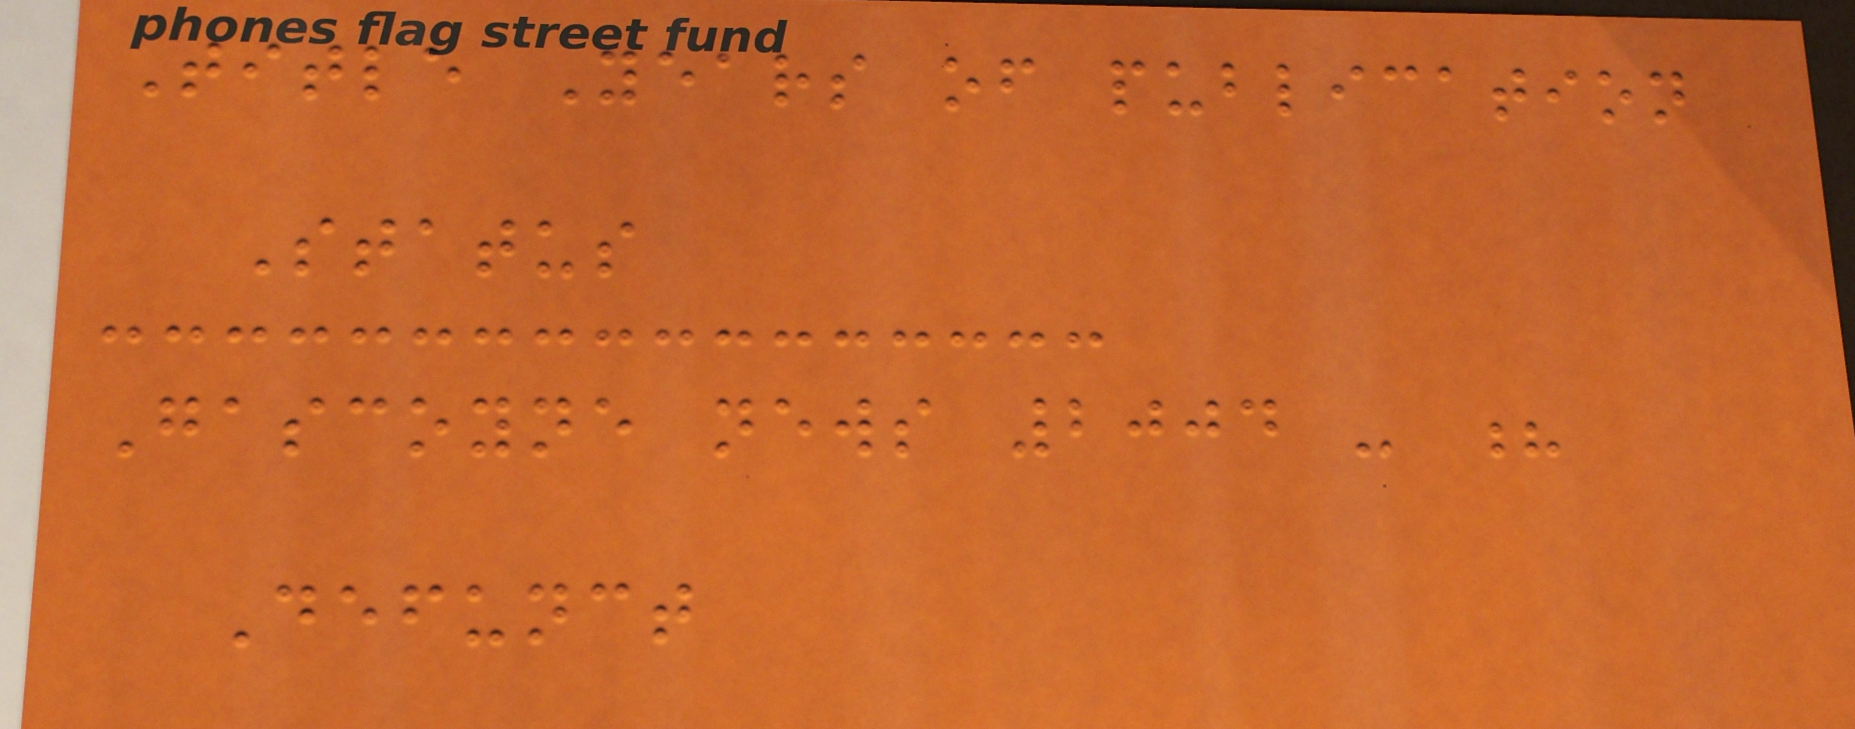Title Years of publication
Status
Gascoyne news 2004 - ?
Defunct
